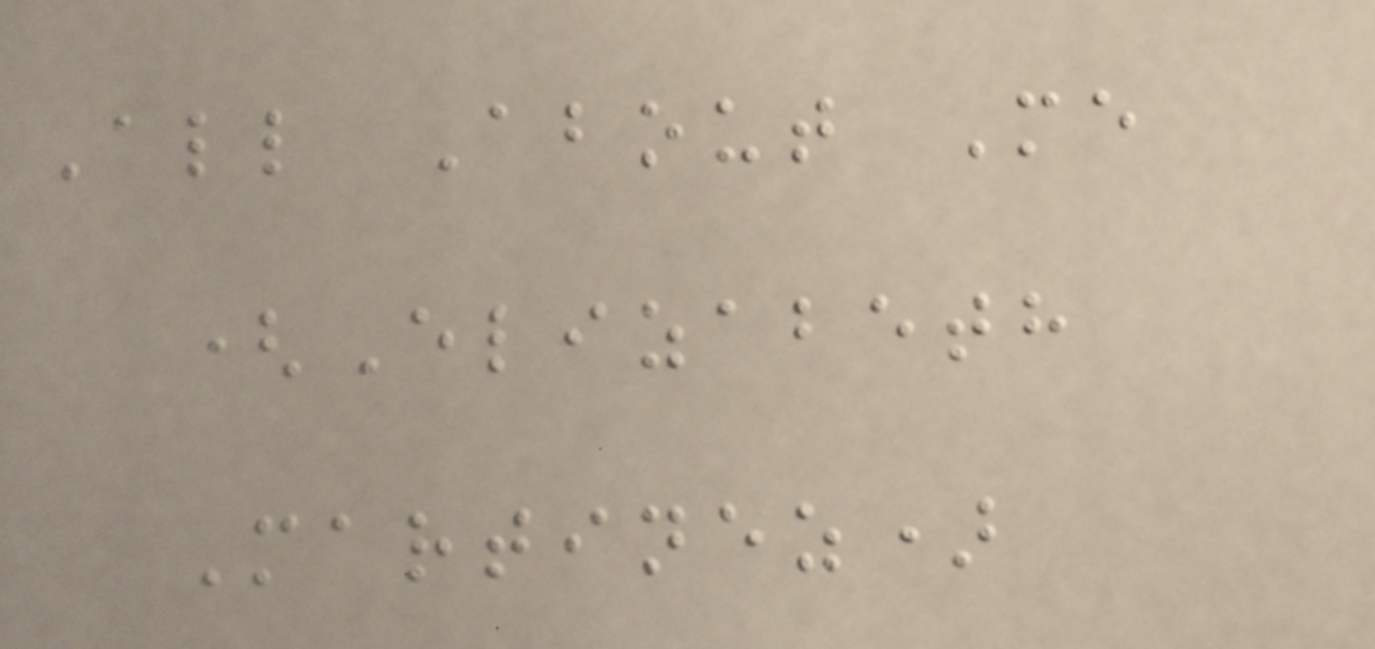All About Me
(Elizabeth
Martinez)
